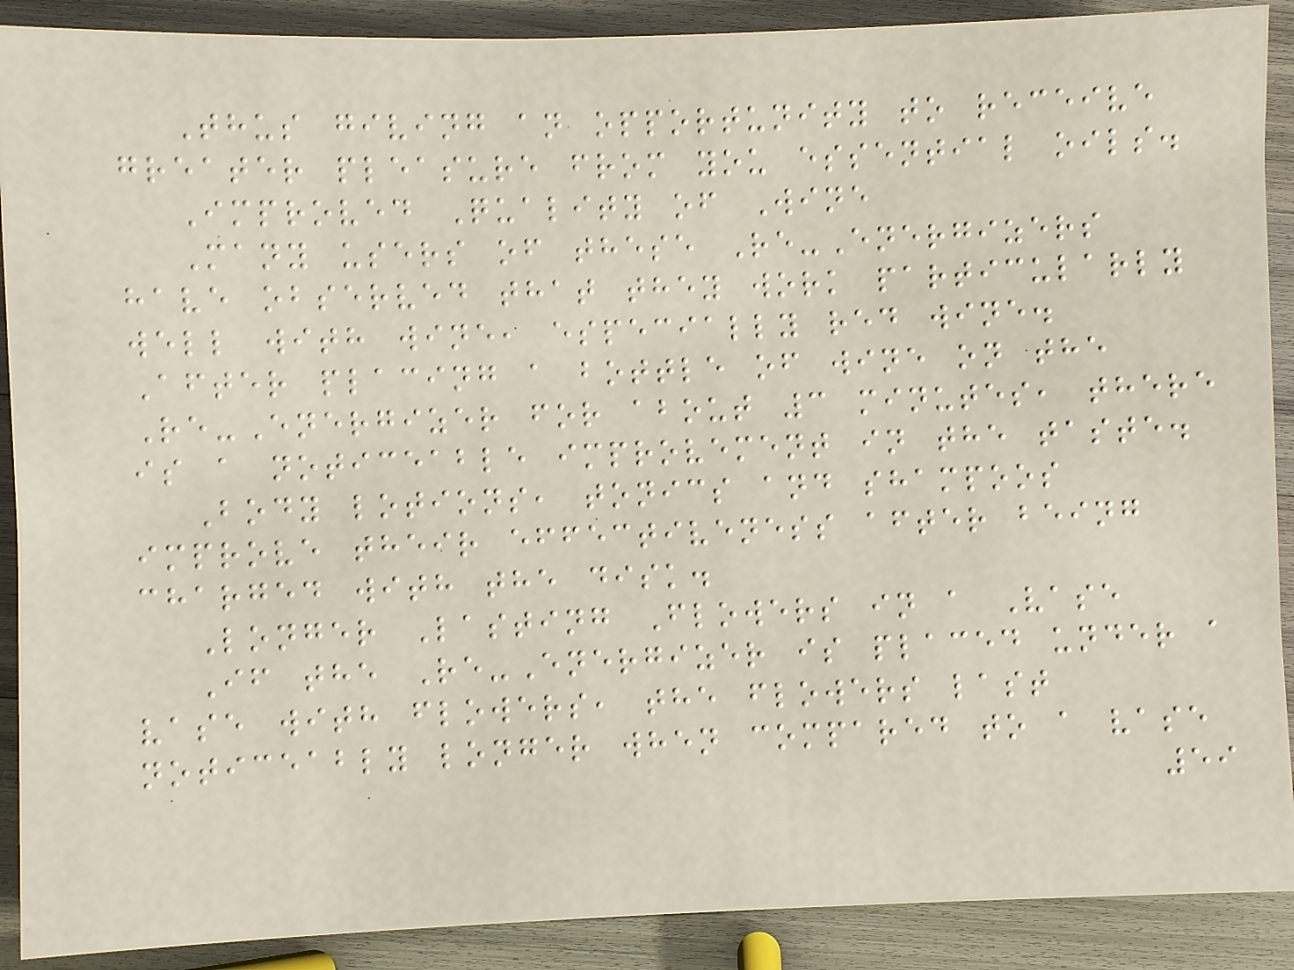Thus giving an opportunity to receive
greater pleasure from you essential oils.
Improved Quality of Wine
Many users of these Re-Energizers
have observed that they work particularly
well with wine, especially red wine.
After placing a bottle of wine on the
Re-Energizer for about 3 minutes, there
is a noticeable improvement in the taste.
Body lotions, tonics and shampoos
improve their effectiveness after being
charged with the disk.
Longer Lasting Flowers in a Vase
If the Re-Energizer is placed under a
vase with flowers, the flowers last
noticeably longer when compared to a vase
59
